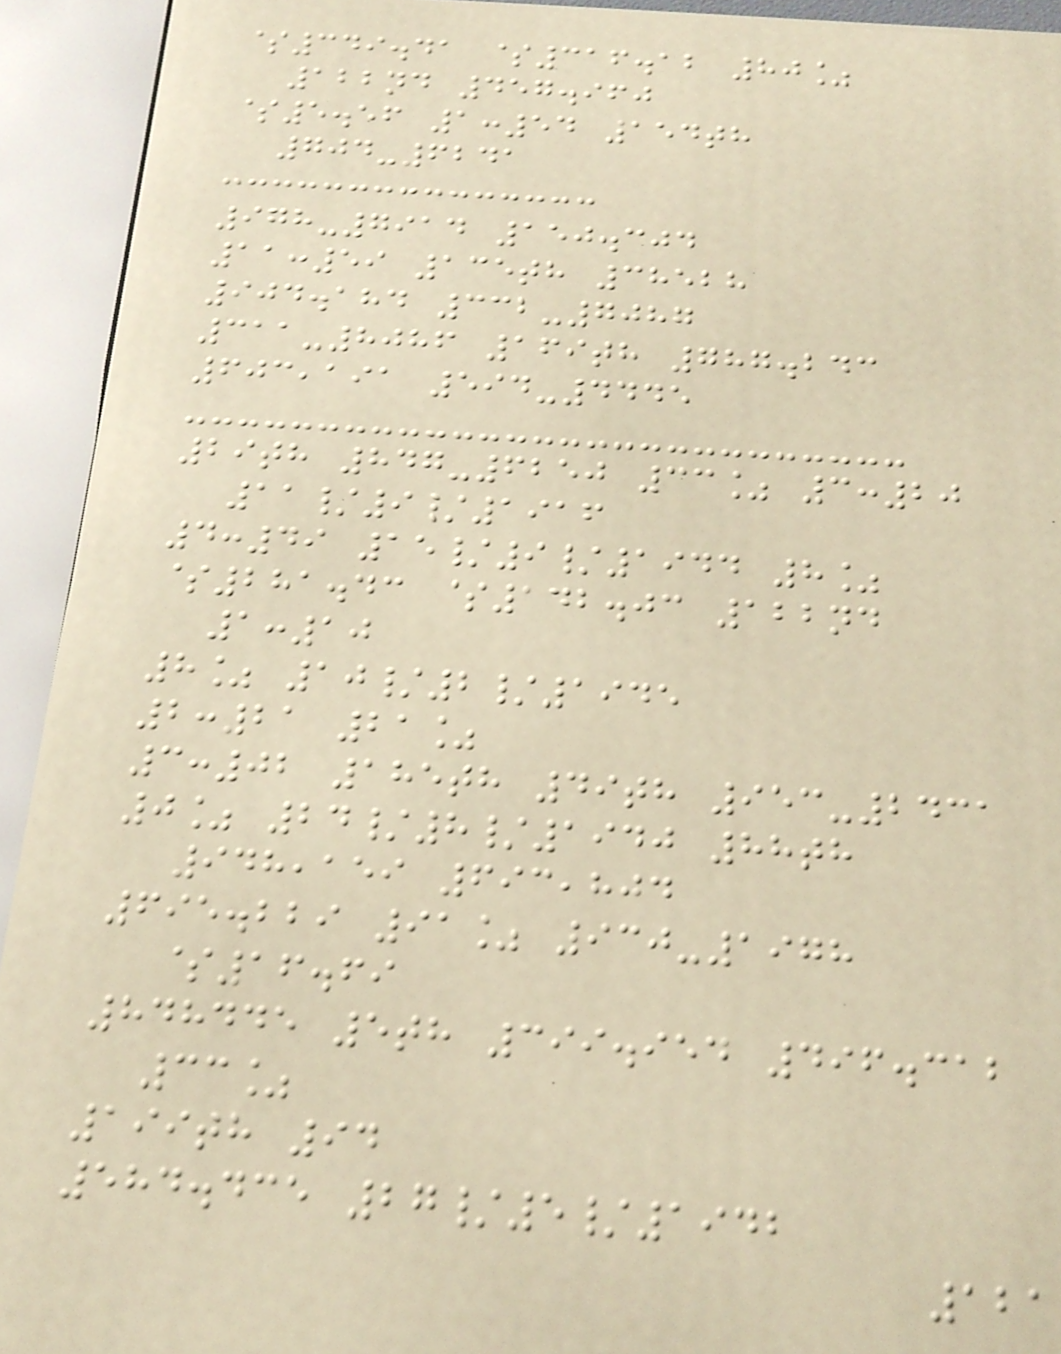$349.41 $316.12 80%
122nd 457.960
$5.56 1:54 154th
704-6241
978-7914 150.304
11:59 135th 38528
904.184 332-7087
311-8086 169th 787.243
603,191 594-4445
29th 847-6250 33% 3:20
11/9/1916
4:49 15/9/1944 8%
$281.43 $142.03 122nd
1:10
8% 10/2/1945
2:21 21%
3:02 185th 49th 953-2431
0% 24/8/1940 88th
948,159 693,804
695.229 91% 930-1978
$16.69
848445 5th 399.954 496.312
33%
199th 94
584.435 27/5/1942
121
